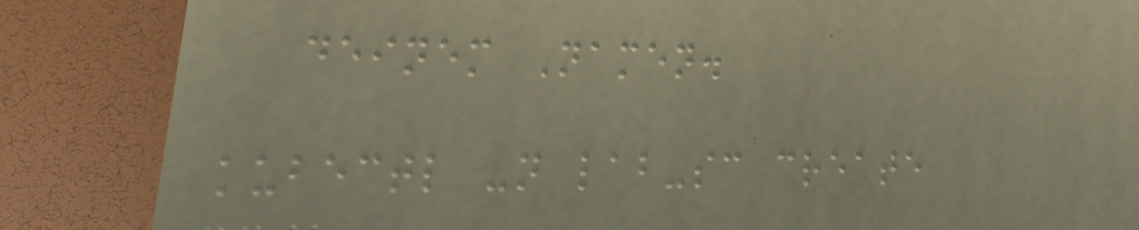deinem Namen.
kubectl -n lab-sc create
